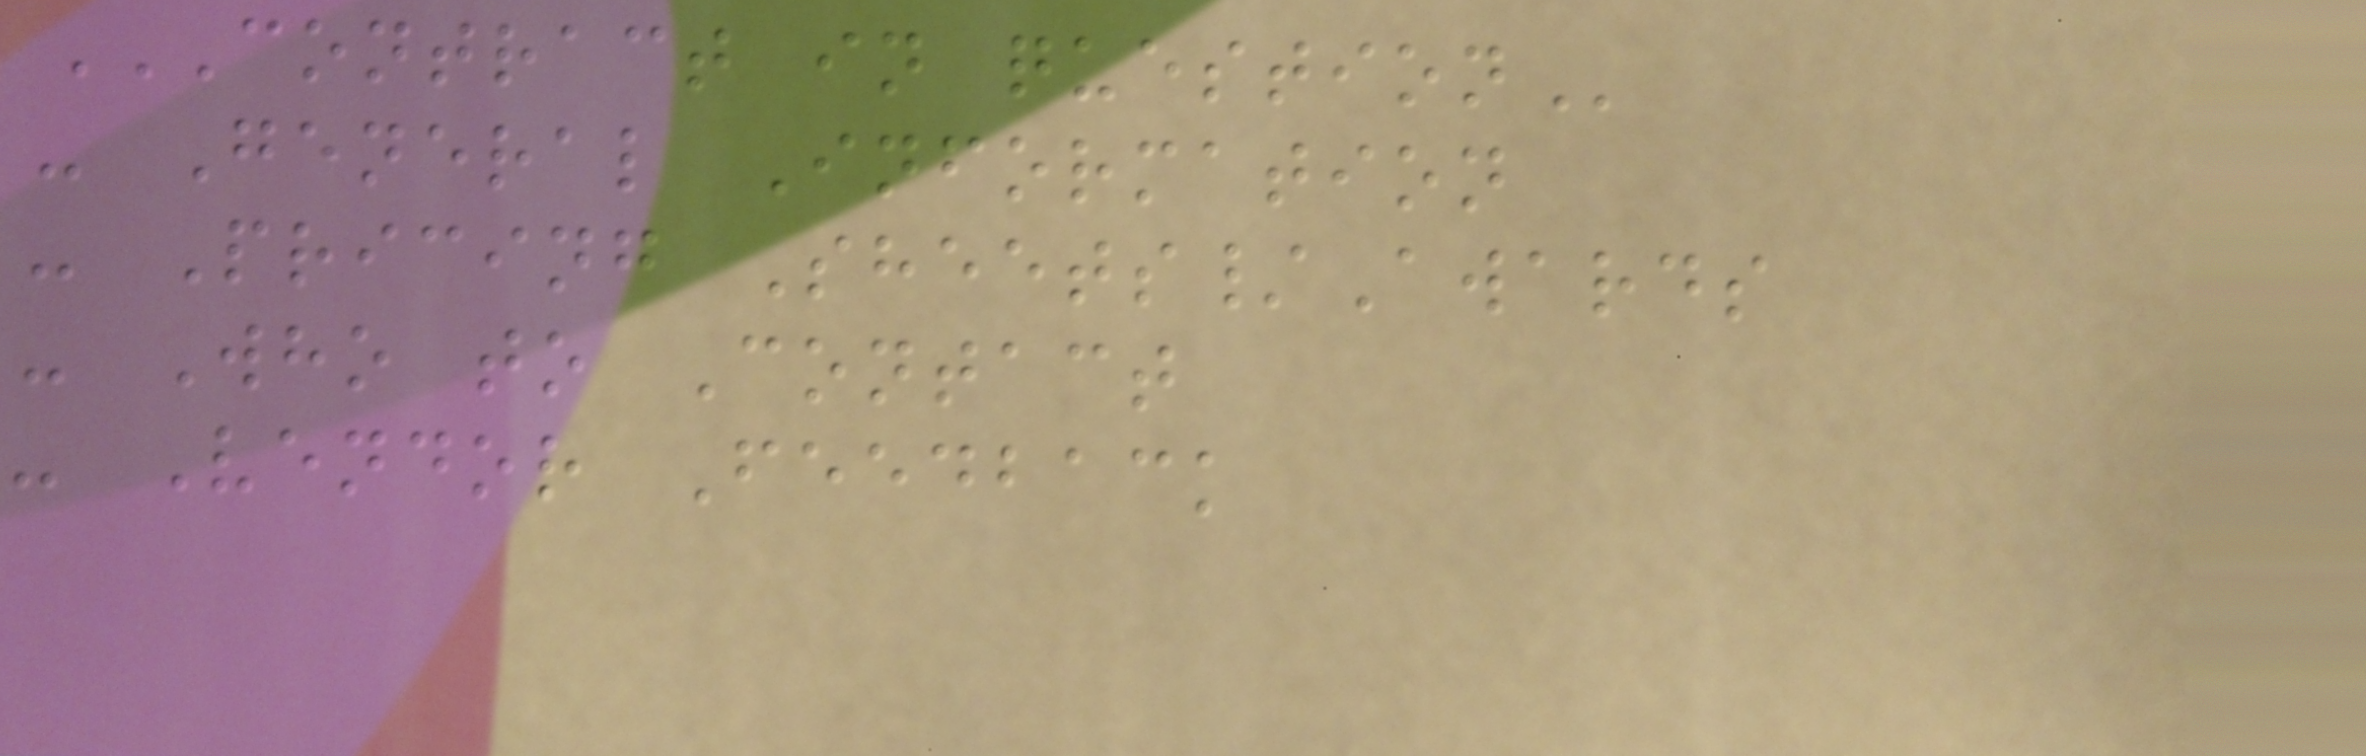CONTRACT IN QUESTION
- General Information
- Pricing Sheets/Awards
- Who to Contact
- Vendor Feedback
